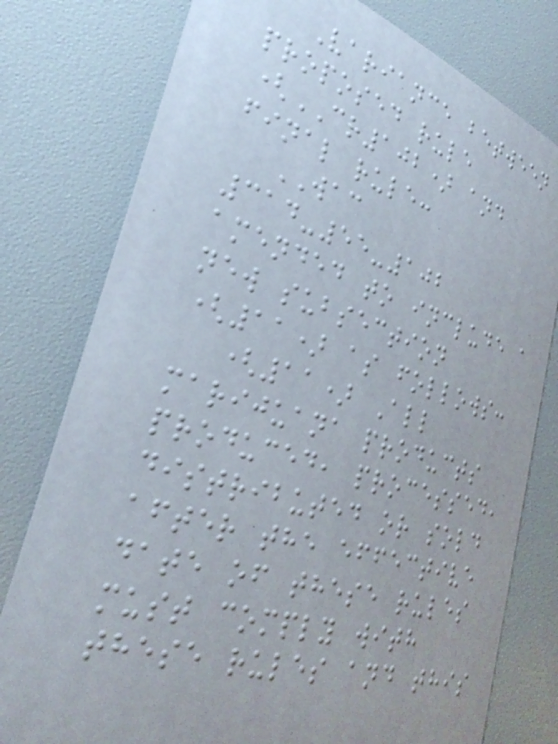Variance between
proposed rule
(CR102) and
final rule:
WAC
314-55-102
amended to include a
new subsection
(11) as follows:
(11) All
marijuana products
produced, processed,
distributed or sold
after the effective
date of these rules
must comply with
these rules and this
